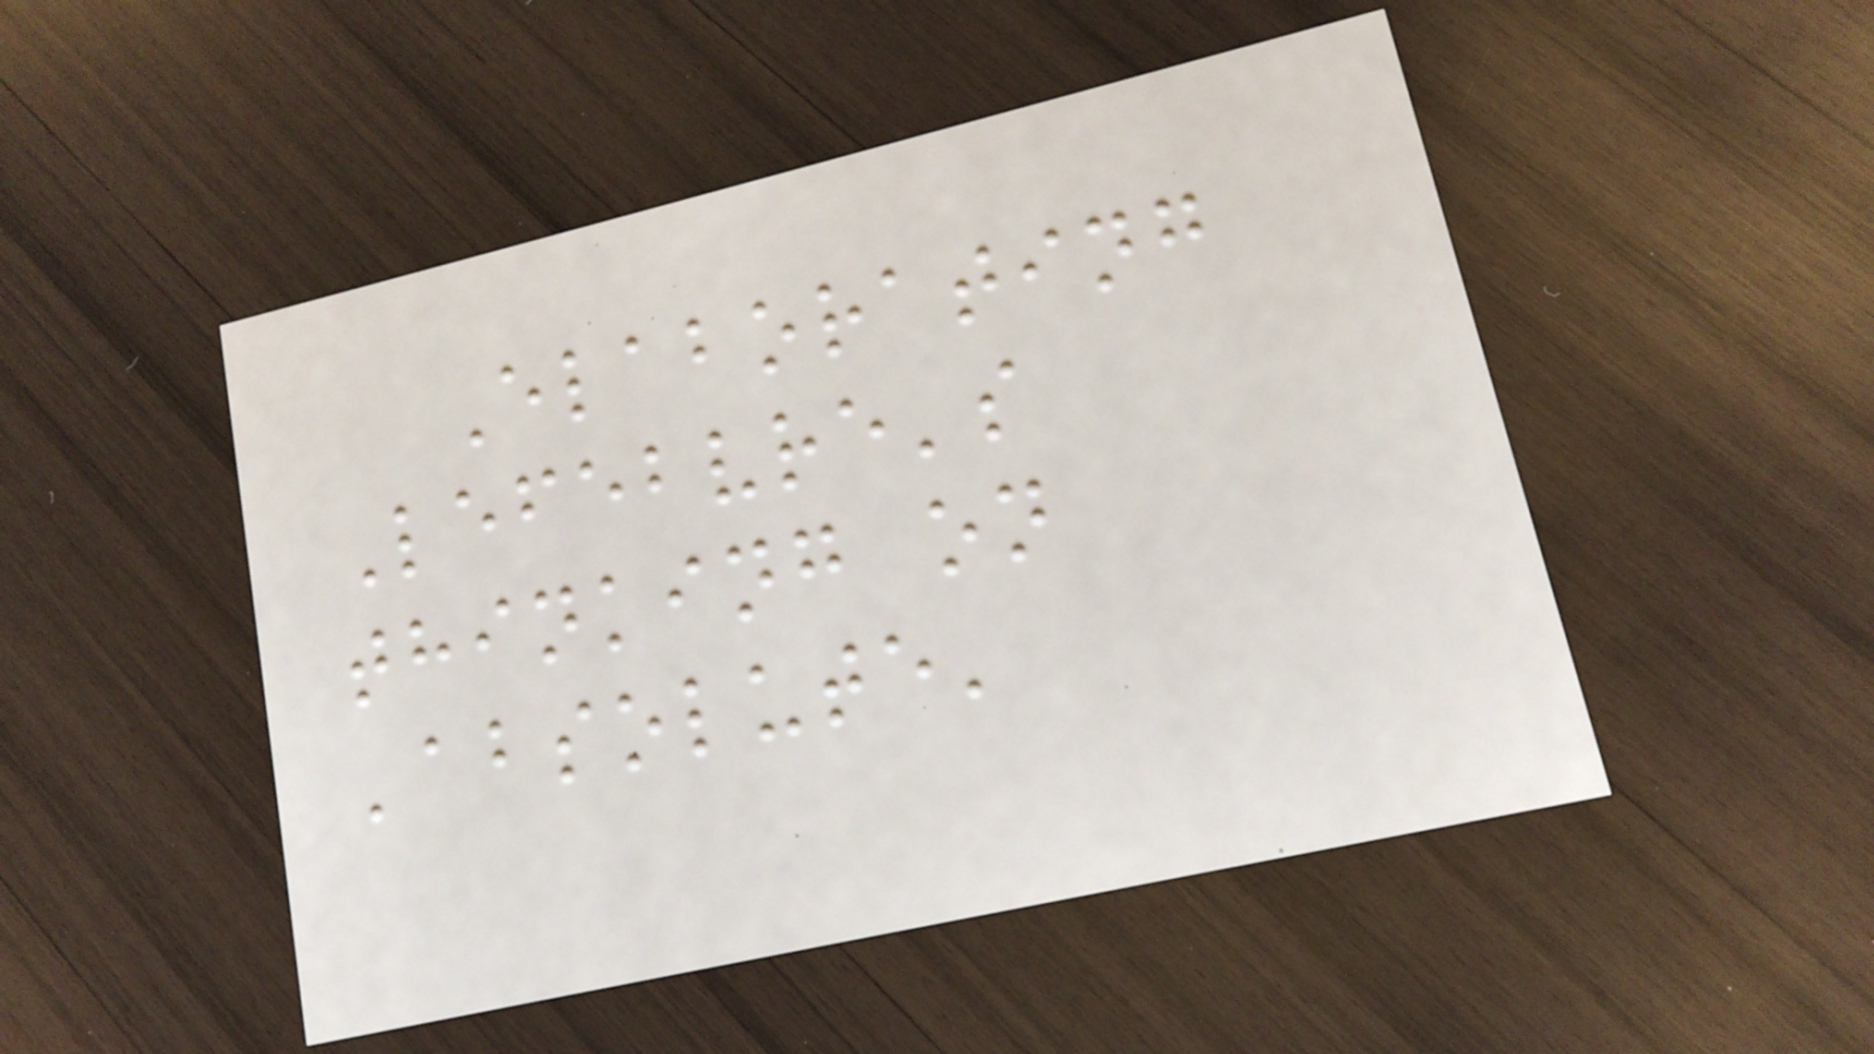Elaborating
Lefebvre's
thinking on
'absolute'
